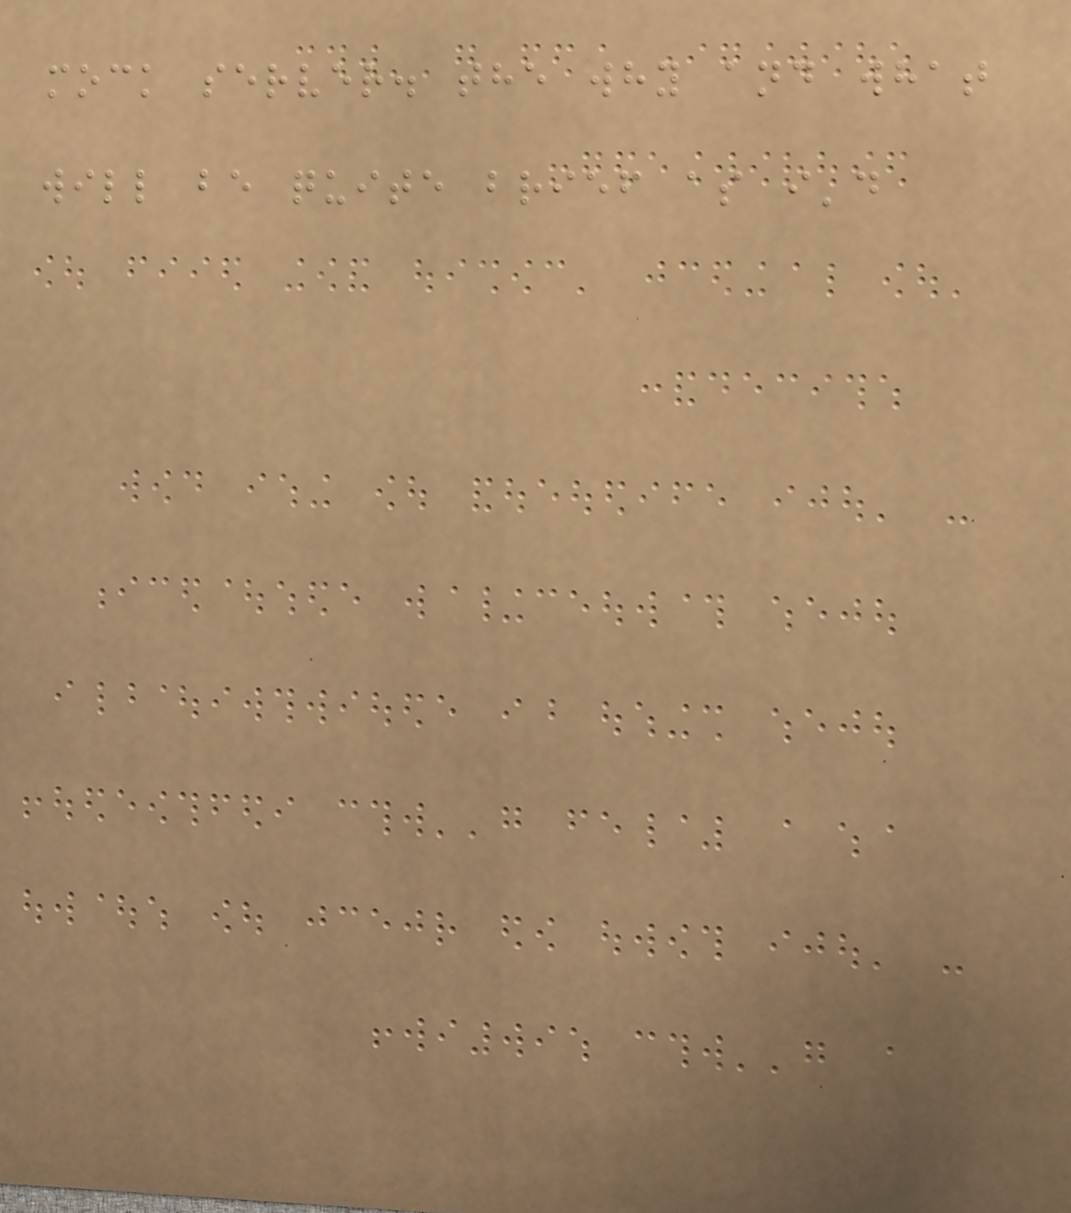mock server. the why and what
will be quite brief as i'd
